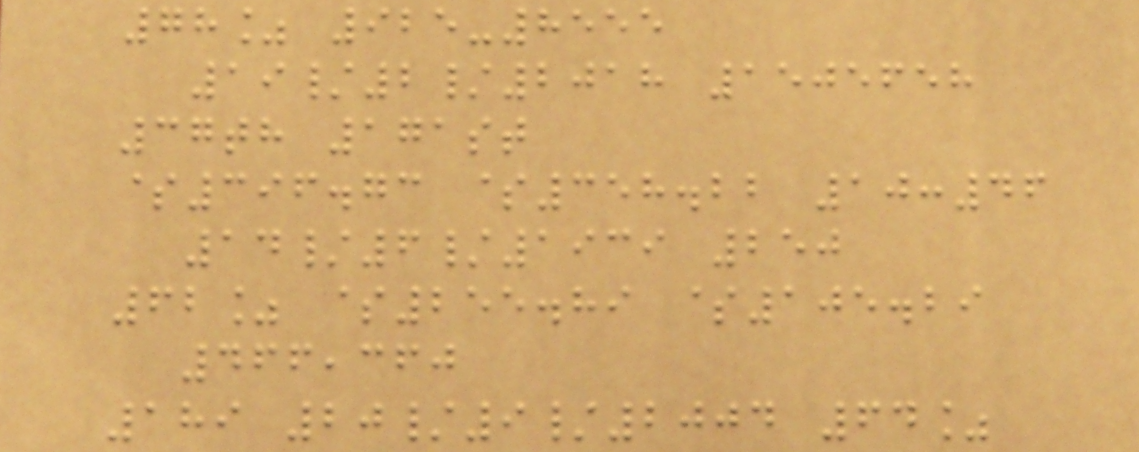78% 925-8555
19/2/2018 1505658
37th 171st
$396.73 $358.22 10:46
14/6/1939 250
62% $255.89 $105.29
466,360
189 20/9/2004 64%
